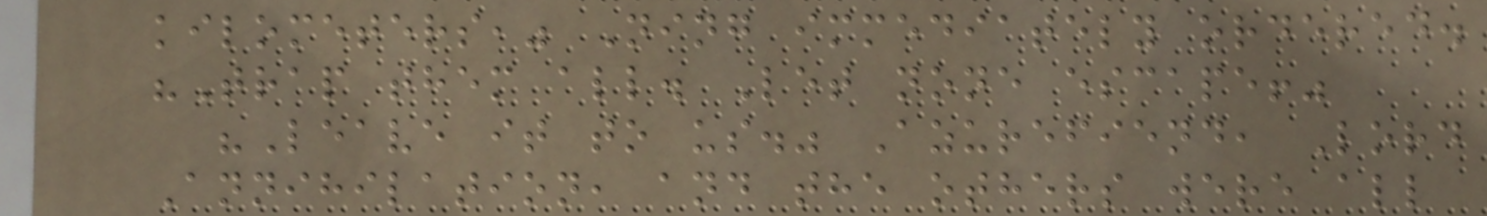kilometers," Ning immediately ordered.
"Trap them all. Let none escape!"
"Leave it to us." Azurefiend, Lord
Annihilation, and the others were all
